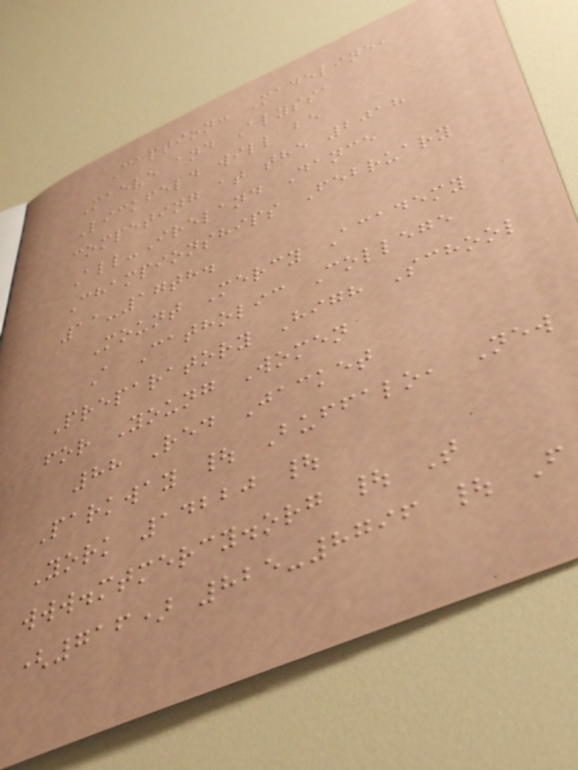Caption: Madeline,
Maeve and Alyssa
Lickfeld will be
competing at the 2018
All-Ireland Dance
Championships February
11-17th.
Mount Mercy Academy
A Catholic College
Preparatory High School
for Young Women
88 Red Jacket
Parkway | Buffalo, New
York 14220 |
www.mtmercy.org | T
(716) 825-8796 | F
